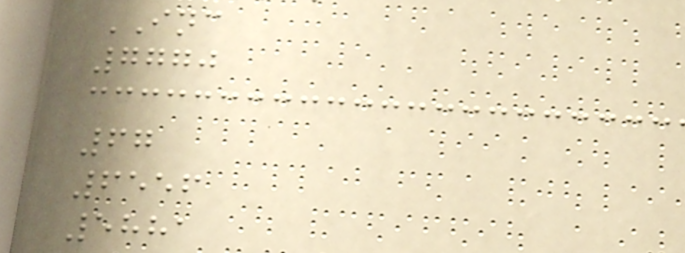INC
7770
67
6556
5881
